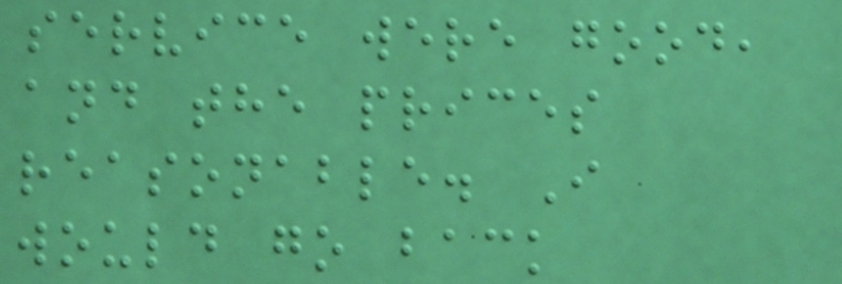service were good,
and the prices
reasonable. I
would go back
